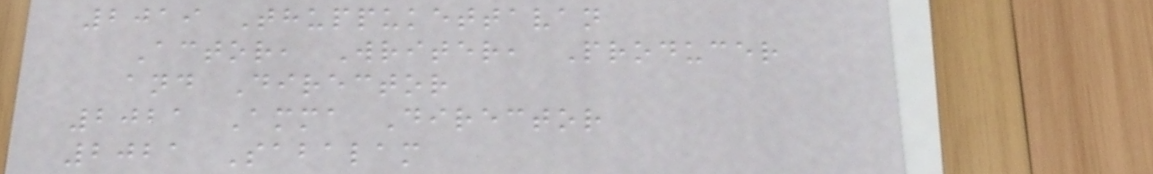2019 Thuppukettavan
Actor, Writer, Producer
and Director
2021 Amma Director
2021 Sabalam
